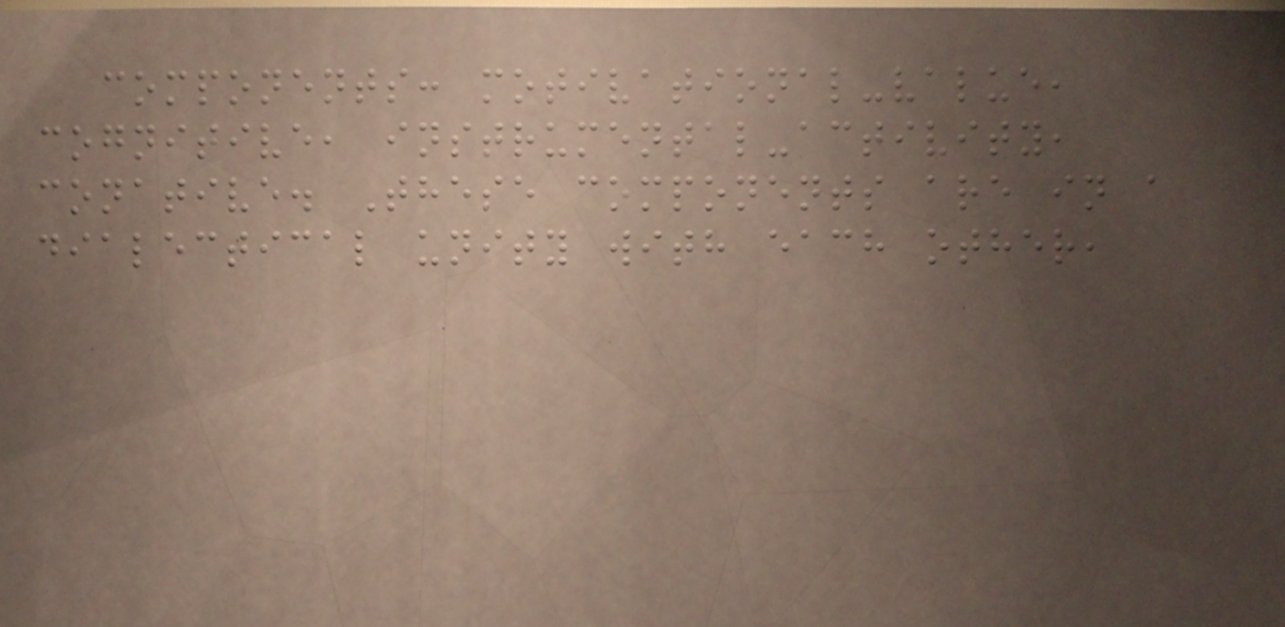components: motivational-value,
cognitive, instrumental-activity,
conative. These components are in a
dialectical unity with each other,
